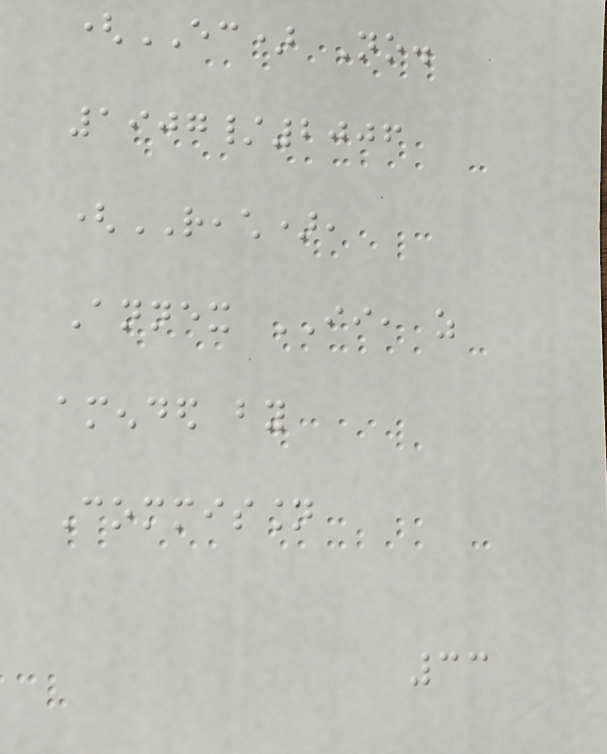(EC) No.
1907/2006
(REACH),
Annex II, as
amended by
Commission
33
